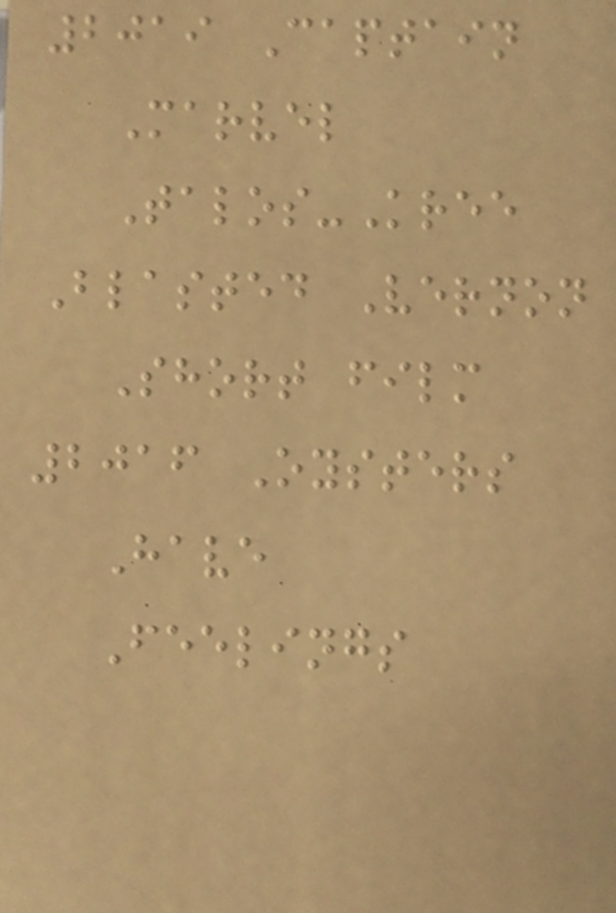2019 Captain
Marvel
Talos-Kree
Blasted Vernon
Short film
2016 Oysters
Have
Feelings
